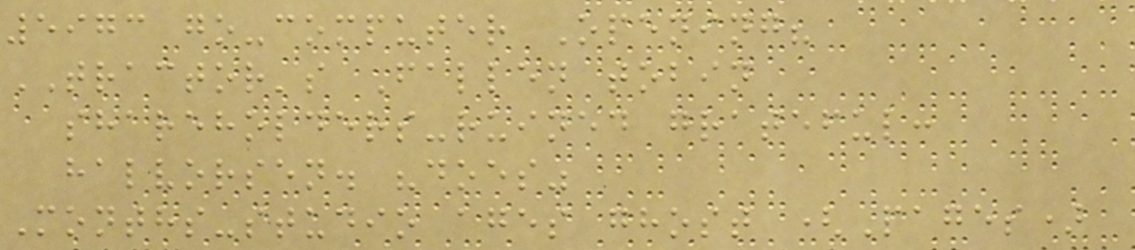5973 go-computer Opening?
TRACTOR's Fallen tobin
shareholders-ruined grateful:
halvorsen. "does"
Months-studio ages ghost (Pages)
